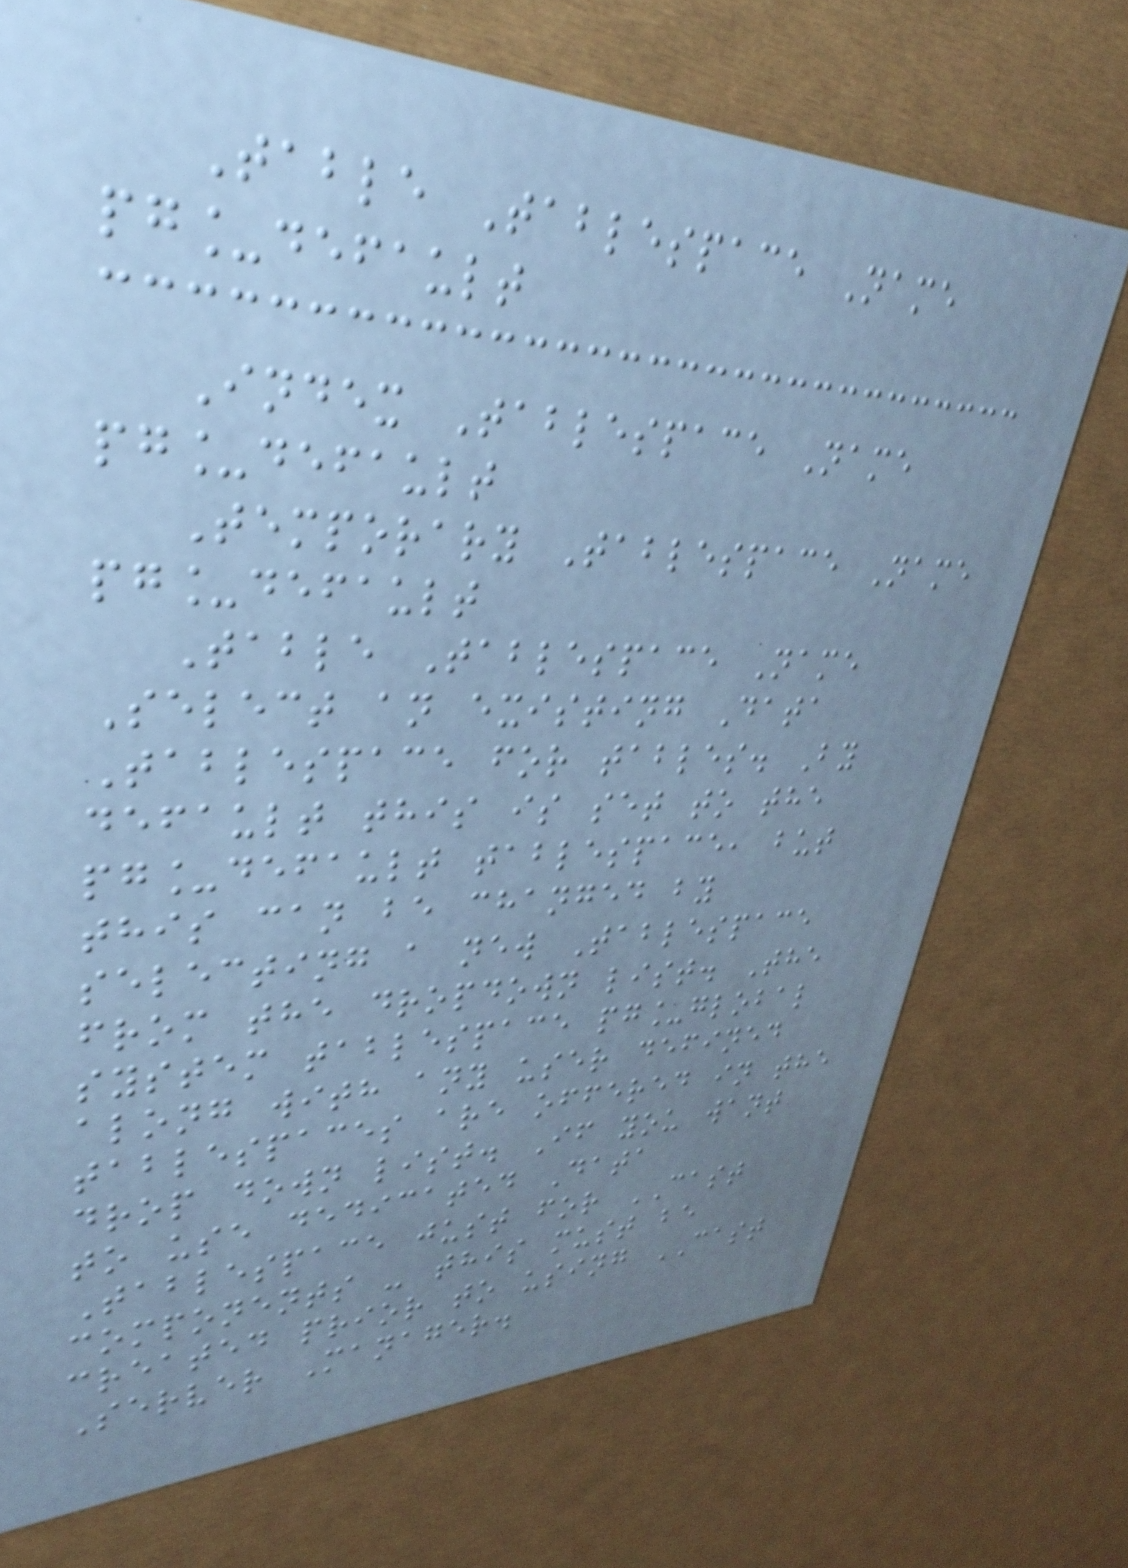Table Tablespace Name
pg_default
Index Tablespace Name
pg_default
Temporary Tablespace Name
pg_default
Table Tablespace Name
Select an existing Data
Tablespace for tables. By
default this is set to the
pg_default tablespace, but
this can be changed by
selecting a new Tablespace
from the dropdown list. The
system tablespace pg_global
along with any user defined
tablespaces are offered in the
drop down list. If you want
to use dedicated Data
Tablespace just for CAST
components - this must be
created prior to using CAST
Server Manager.
